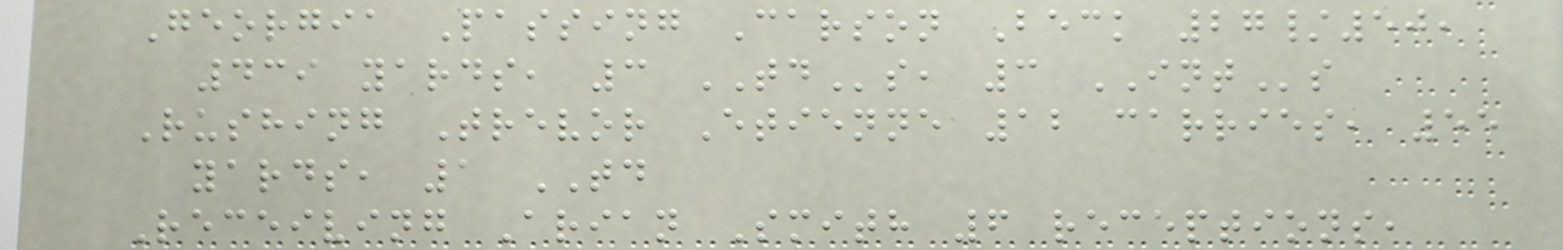Georgia Passing Carson Beck 27/50,
439 yards, 3 TDs, 3 INTs
Rushing Trevor Etienne 12 carries, 55
yards, 1 TD
Receiving Arian Smith 6 receptions,
